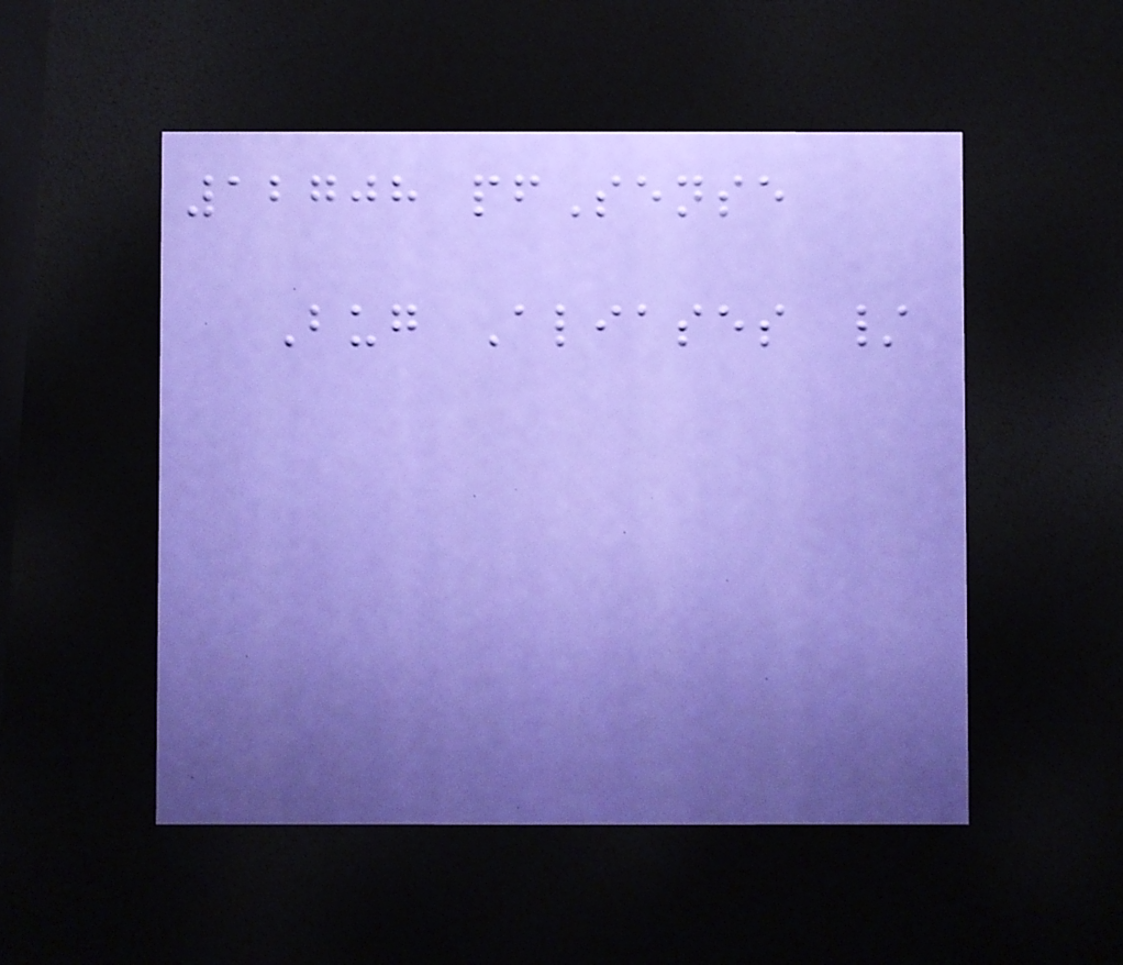12708 pfSense
Bug Aliases /
